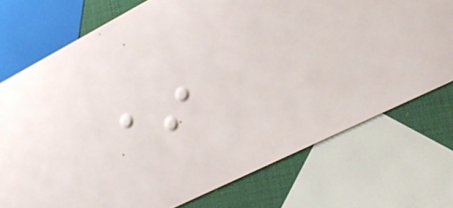*
